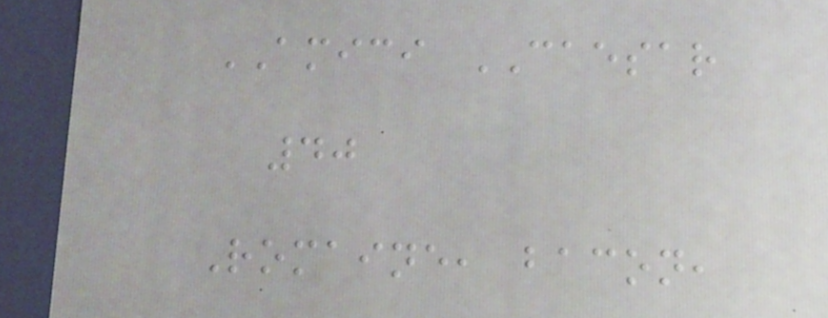AMICI CAESAR
40
Romaine, bacon,
